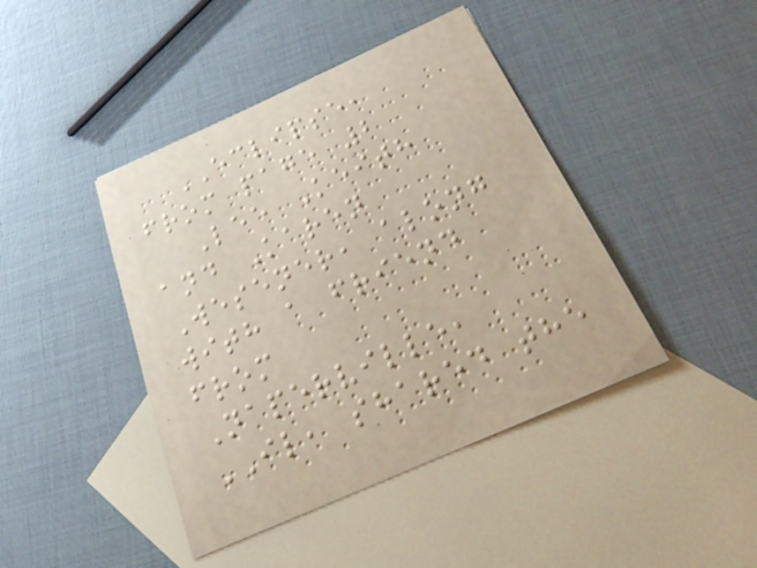ECLIPSE,
from page 2
Lee Keith
and Karen
Wesener, along
with a friend
from
Naperville,
IL, shared the
